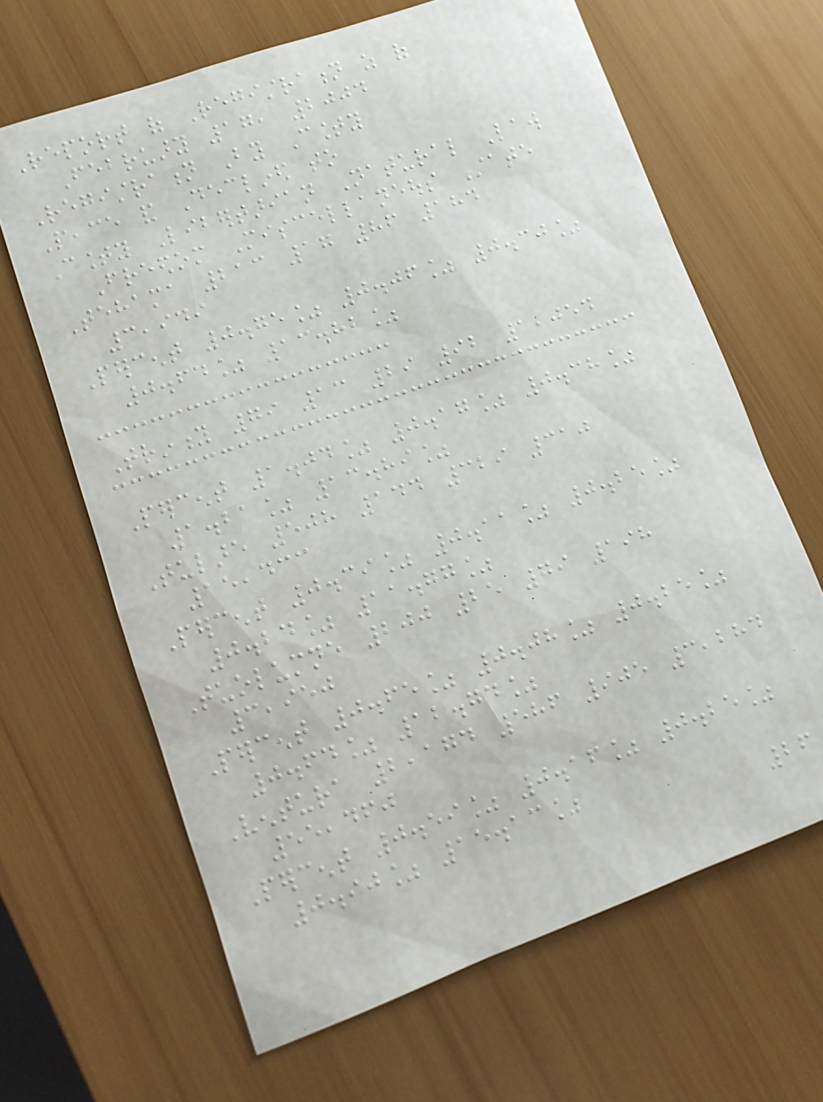Report of Registration as of
February 17, 2004
Registration By County
Peace and Declined to
County Libertarian Natural Law
Freedom Miscellaneous State
Tehama 213 17 86 184
3,949
Percent 0.75% 0.06% 0.30%
0.64% 13.82%
Trinity 79 13 29 92 1,054
Percent 1.04% 0.17% 0.38%
1.21% 13.89%
Tulare 508 144 329 310
15,433
Percent 0.39% 0.11% 0.25%
0.24% 11.77%
Tuolumne 200 25 79 198
3,950
Percent 0.65% 0.08% 0.25%
0.64% 12.74%
Ventura 2,174 586 905 3,284
55,460
Percent 0.59% 0.16% 0.25%
0.90% 15.13%
26
